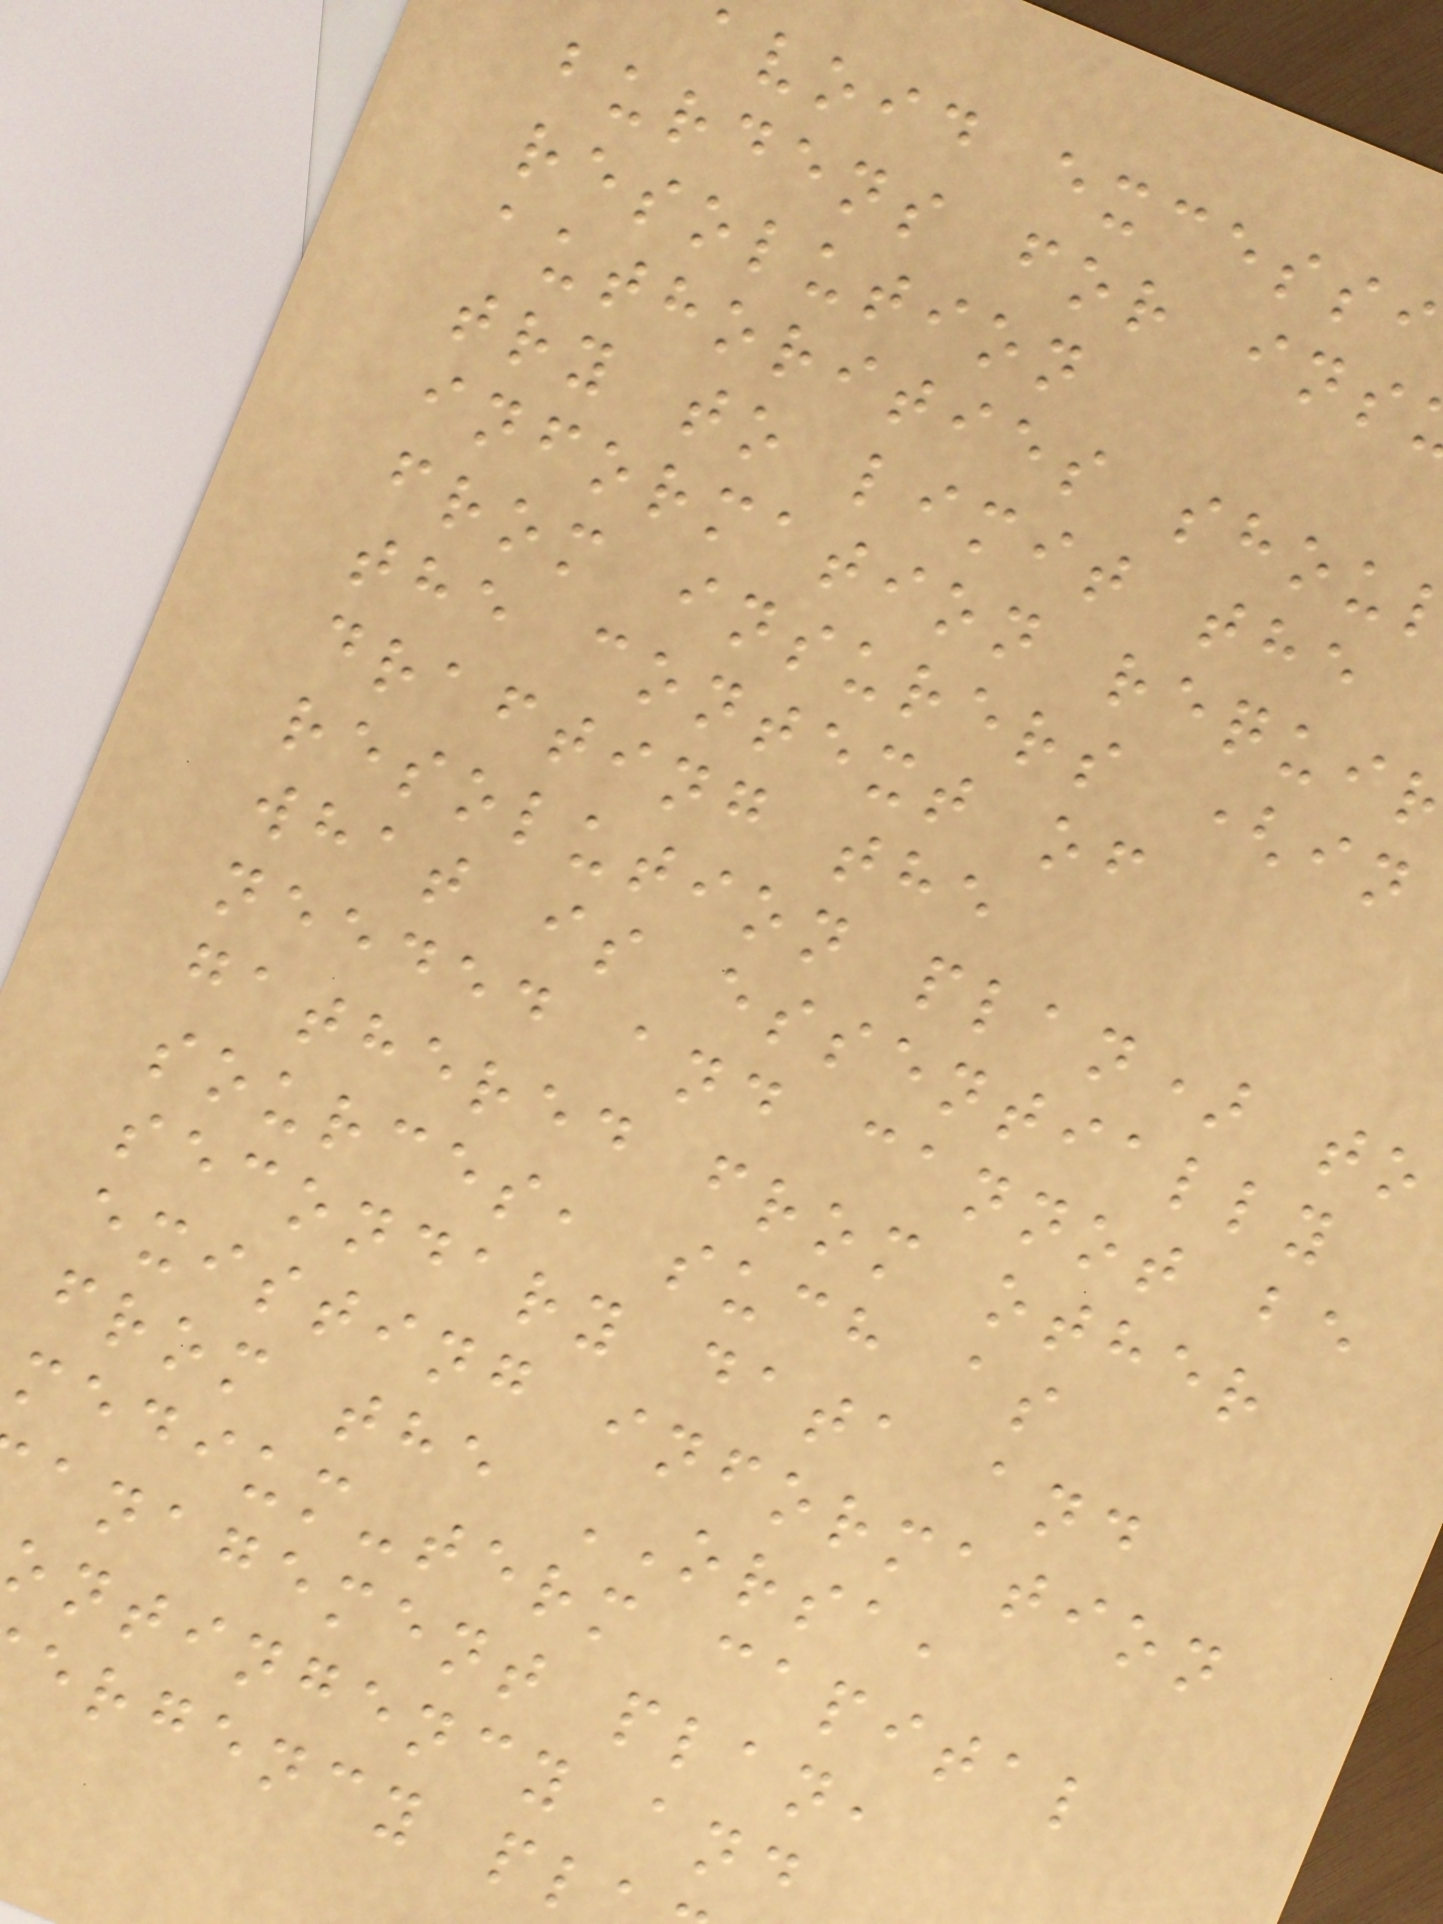avoid excessi
burdens for ins
resolution
authorities shou
try to limit the
information requi
from insurers (in
the context of
drafting the
resolution plan) to
what is essentially
needed and cannot be
gathered from other
sources, such as
secondary data and
existing information
from the ORSA,
medium-term capital
anagement plan,
ontingency and
ergency pl
